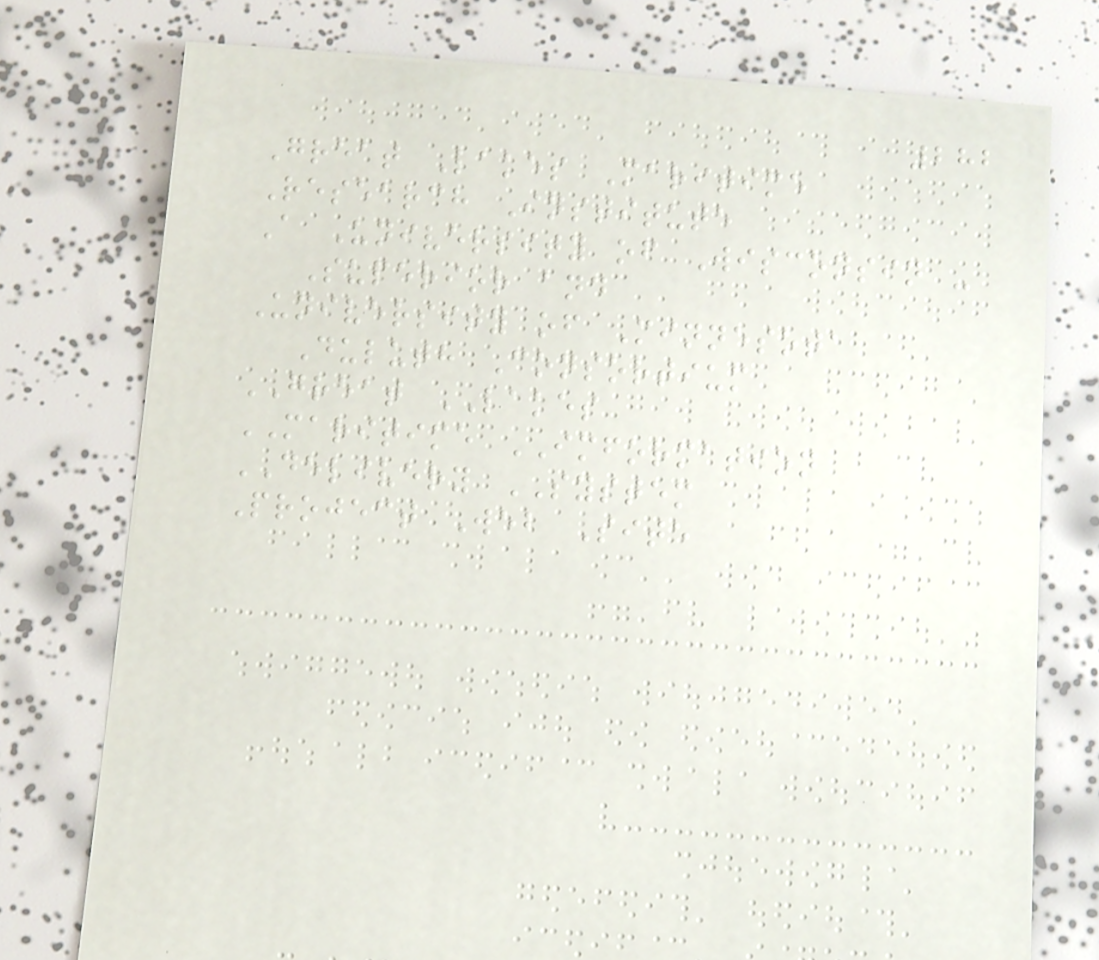282
Great Lakes Maritime
Research Institute
A University of Wisconsin -
Superior and
University of Minnesota
Duluth Consortium
GREAT LAKES
MARITIME IMFORMATION
DELIVERY SYSTEM
Project Web Site
